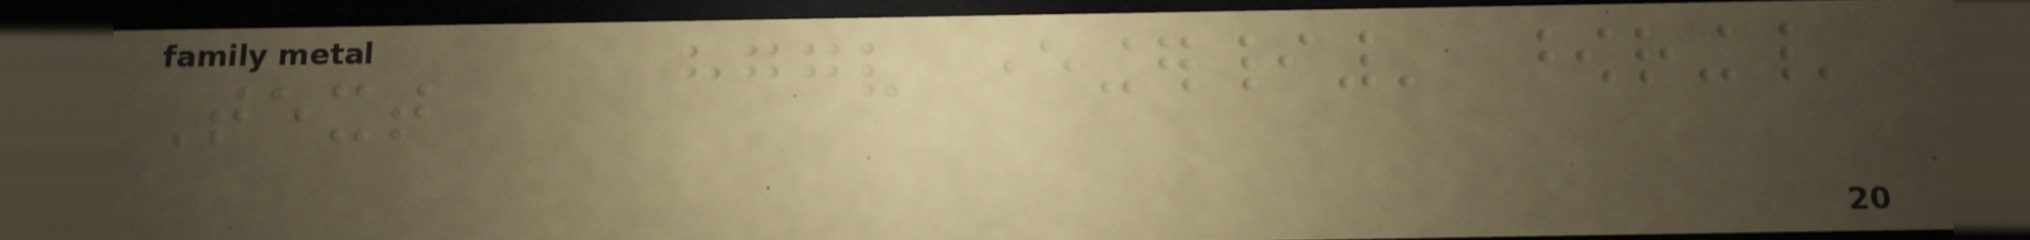Text
